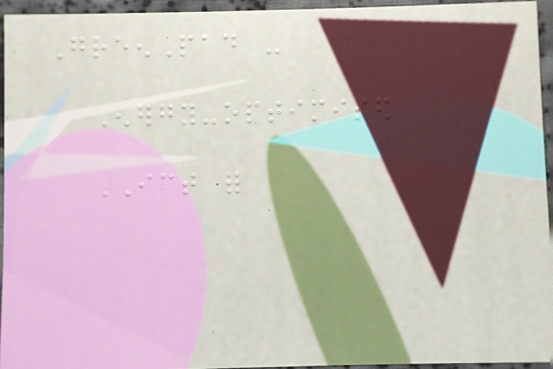GreenPad -
Energy-optimised
ICT for
